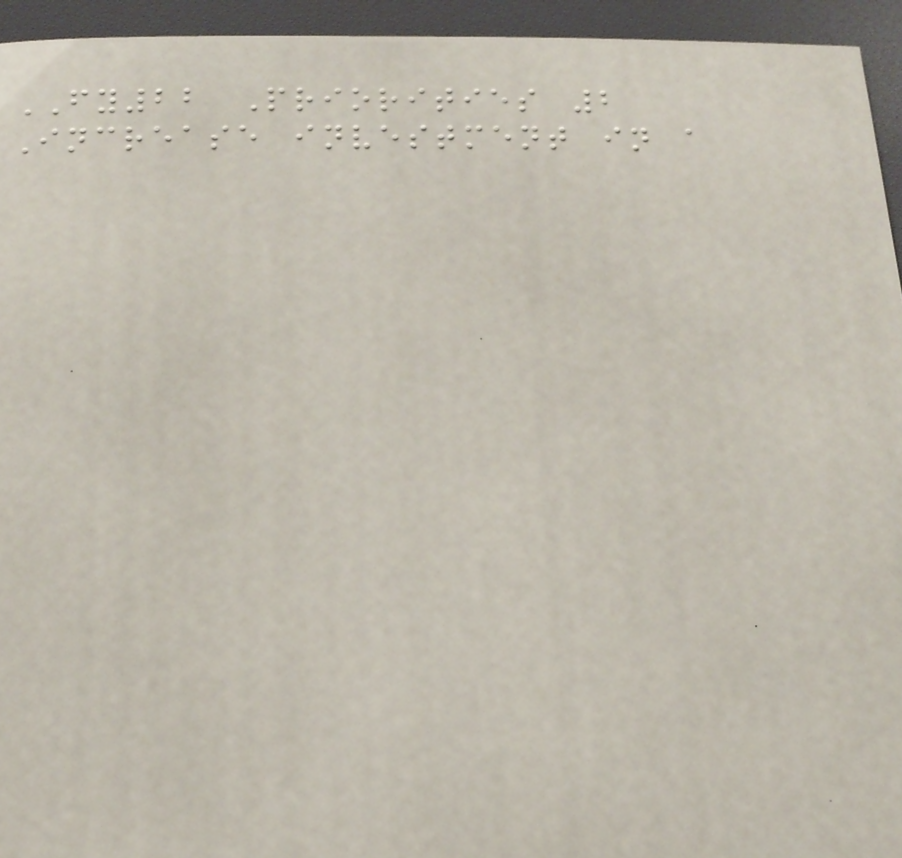FY22 Priorities 2
Increase investment in a
